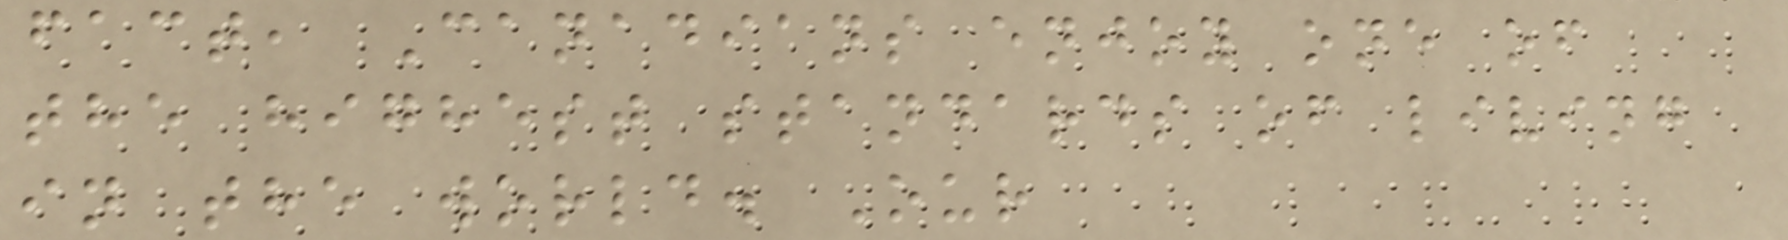fact, Canadians enjoy one of
the highest standards of living
in the world. Our
